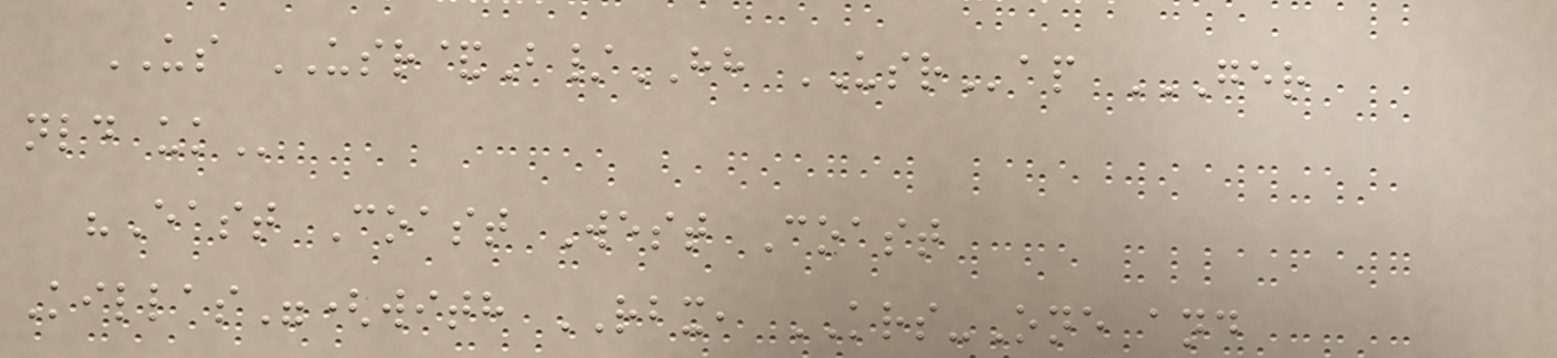US USR&B/HH USRap GER
NLD UK
"East Coast West Coast
Killas"(with RBX, KRS-One and
